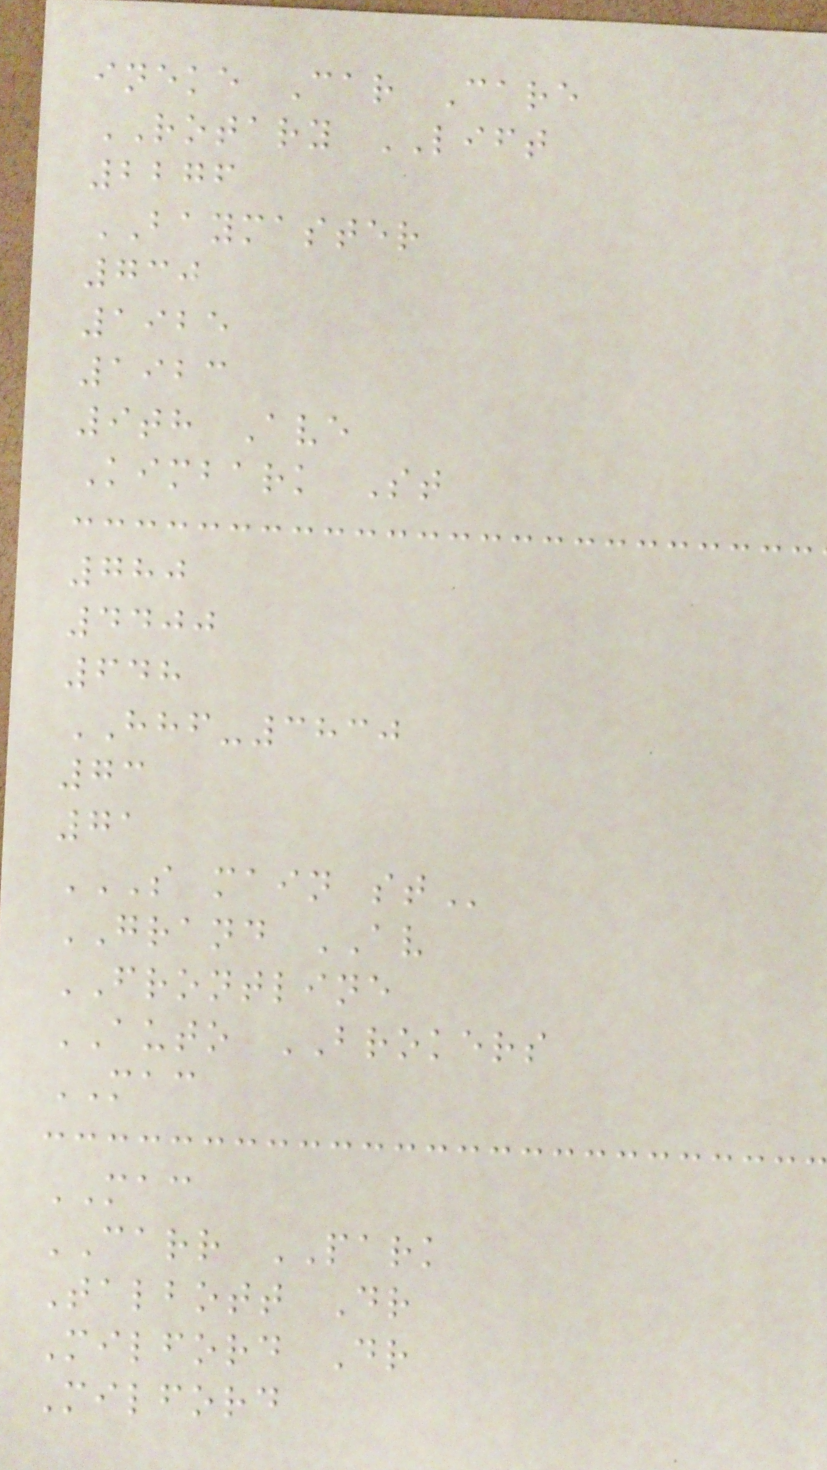ineke Car Care
ROTARY LIFT
2276
BAYMASTER
730
1925
1923
9th Ave
Kimbark St
780
4400
648
HHF-3830
73
71
S MAIN ST
GRAND AV
FRONTLINE
AUTO BROKERS
MAC
MAC
CARR PARK
Talbott Dr
Milford Dr
Milford
